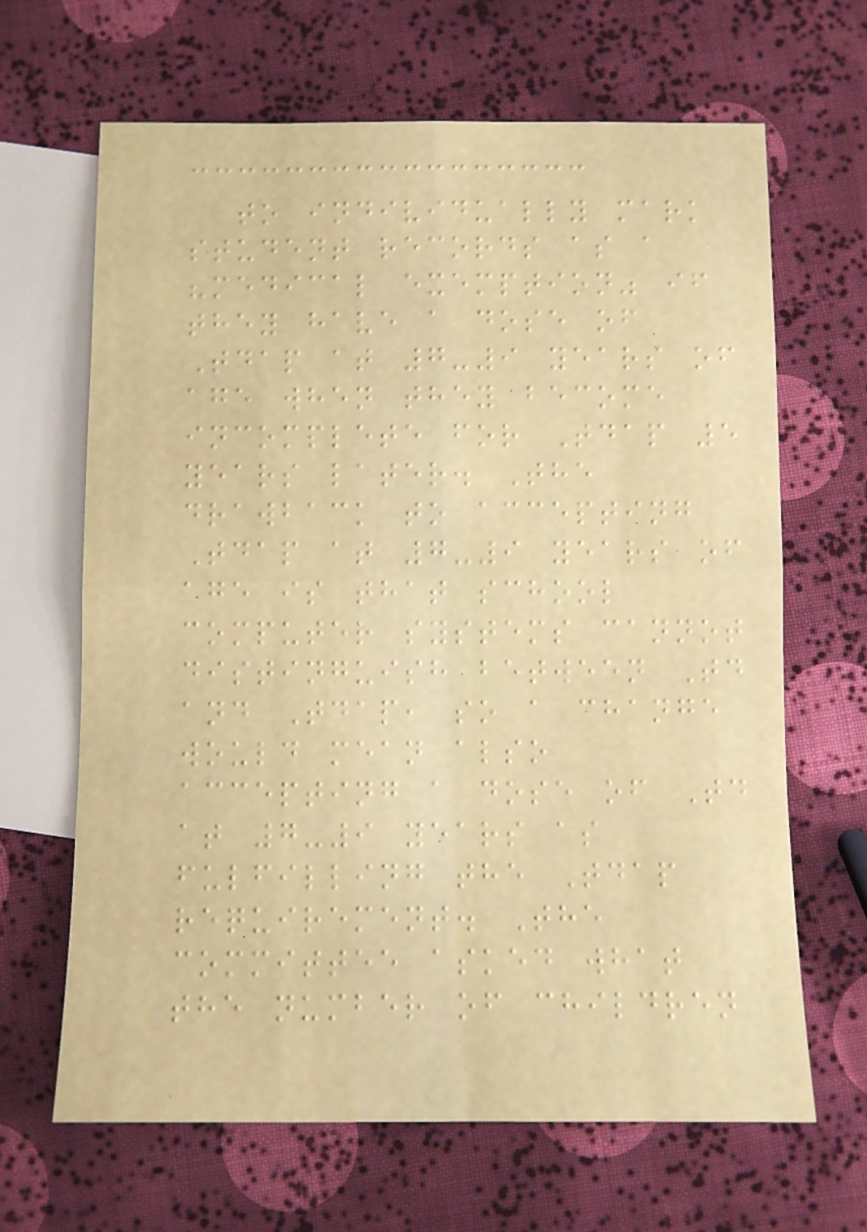to individually mark
student records as a
"medical exemption" if
they have a dose of
Tdap at 7-9 years of
age when they become
incomplete for Tdap 5
years later. The
drawback to accepting
Tdap at 7-9 years of
age is that school
computer systems cannot
distinguish between Td
and Tdap, so a change
would mean also
accepting a dose of Td
at 7-9 years as
fulfilling the Tdap
requirement. The
committee asked what
the number of children
